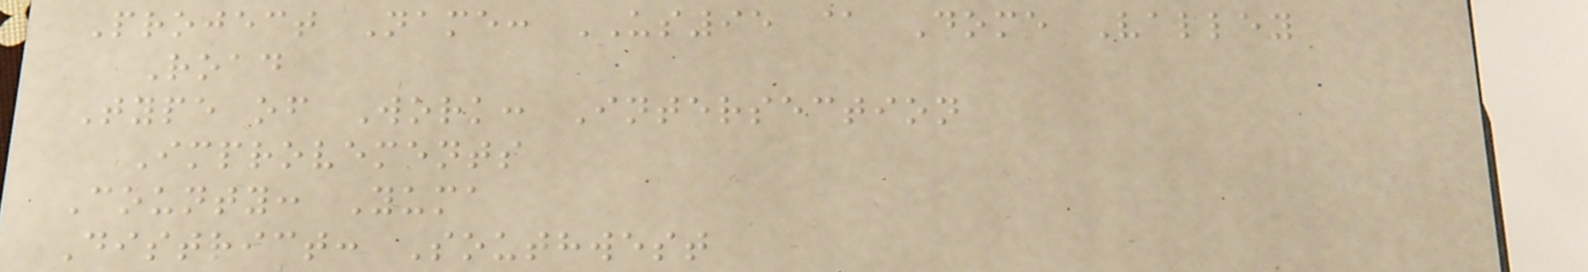Project Name: US95 @ Dome Valley
Road
Type of Work: Intersection
Improvements
County: Yuma
District: Southwest
